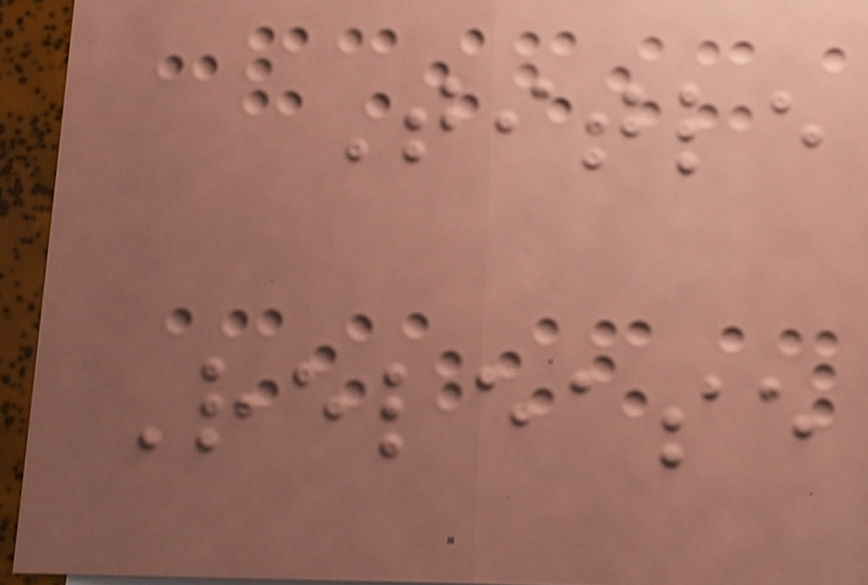Title
Release
